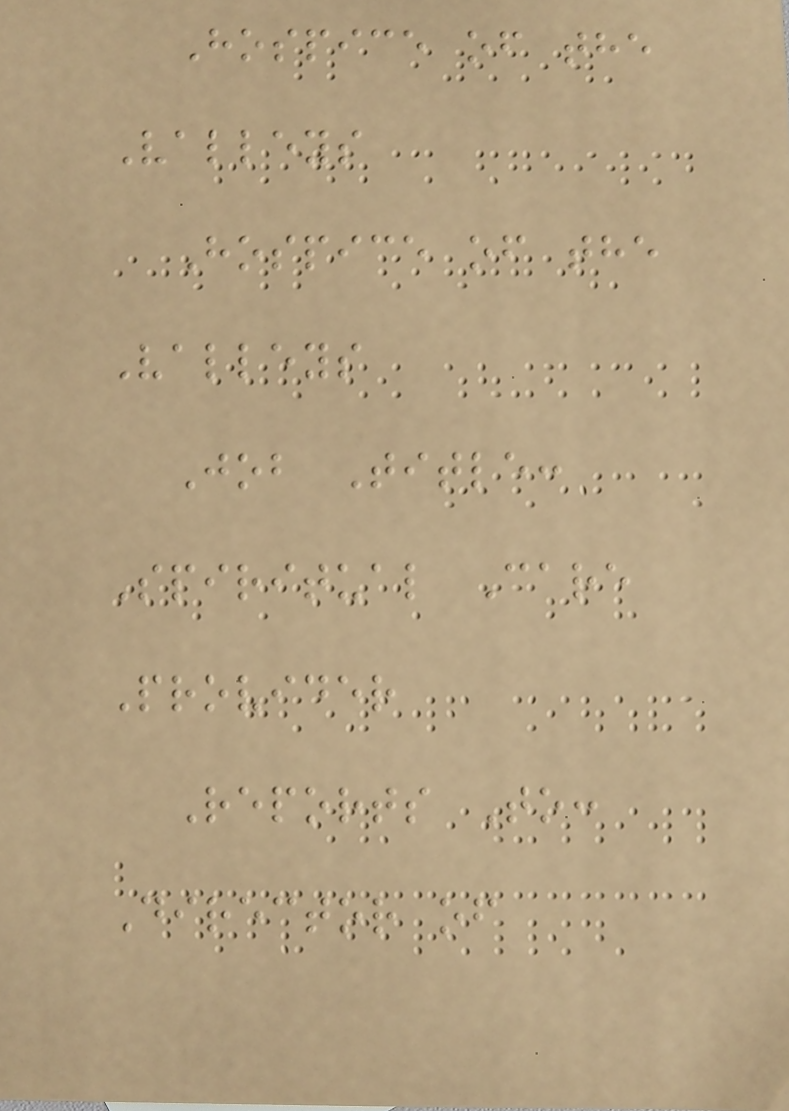Hospice of the
Valleys
Hospice of the
Valleys
Job Title:
Spiritual Care
Provider
Reports To:
Director of
